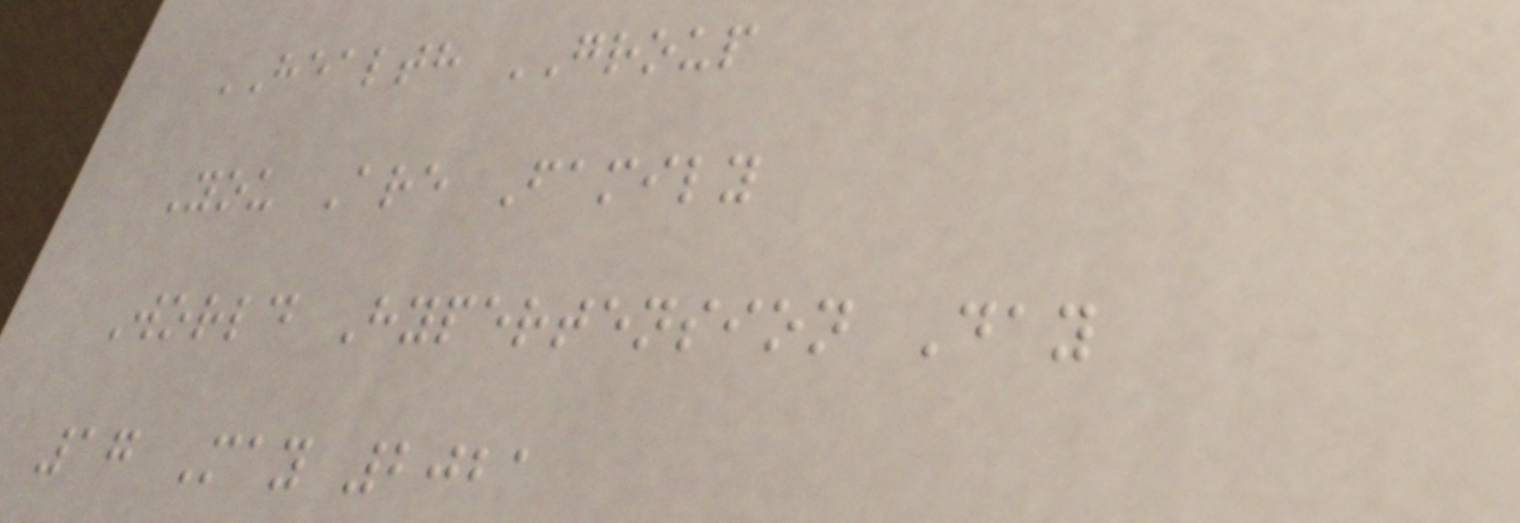HEALTH GROUP
You Are Family
World Hypertension Day
17 May 2021
